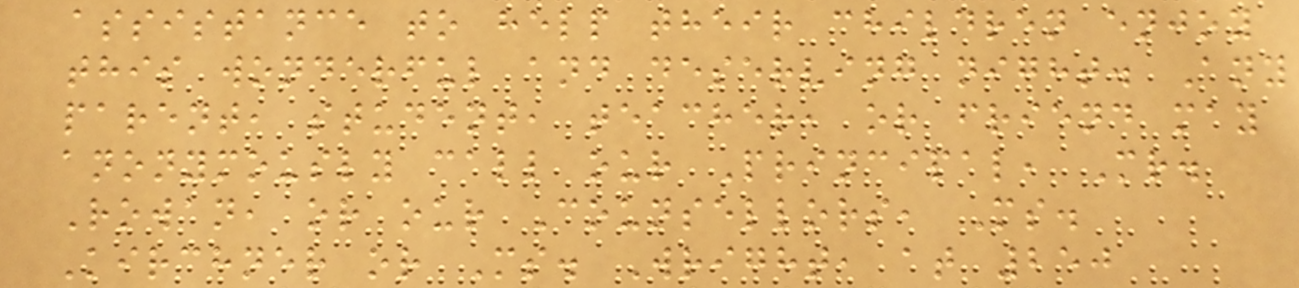assistance to help their children enjoy
this wonderful and deserving night. Any
parent, student, teacher, or friend may
anonymously call our Principal, Mr.
Rowan, or our Counsellors, Ms.
Kirchner or Ms. Wright, at 250
